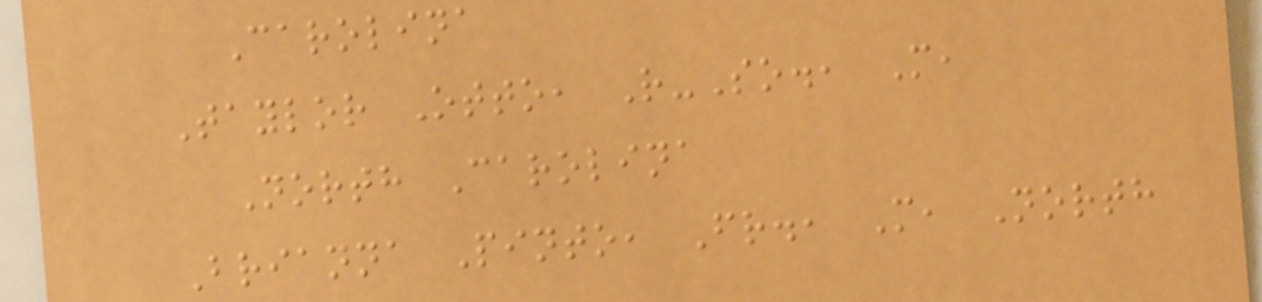Carolina
Taylor Otto, R-So., M,
North Carolina
Brianna Pinto, Fr., M, North
